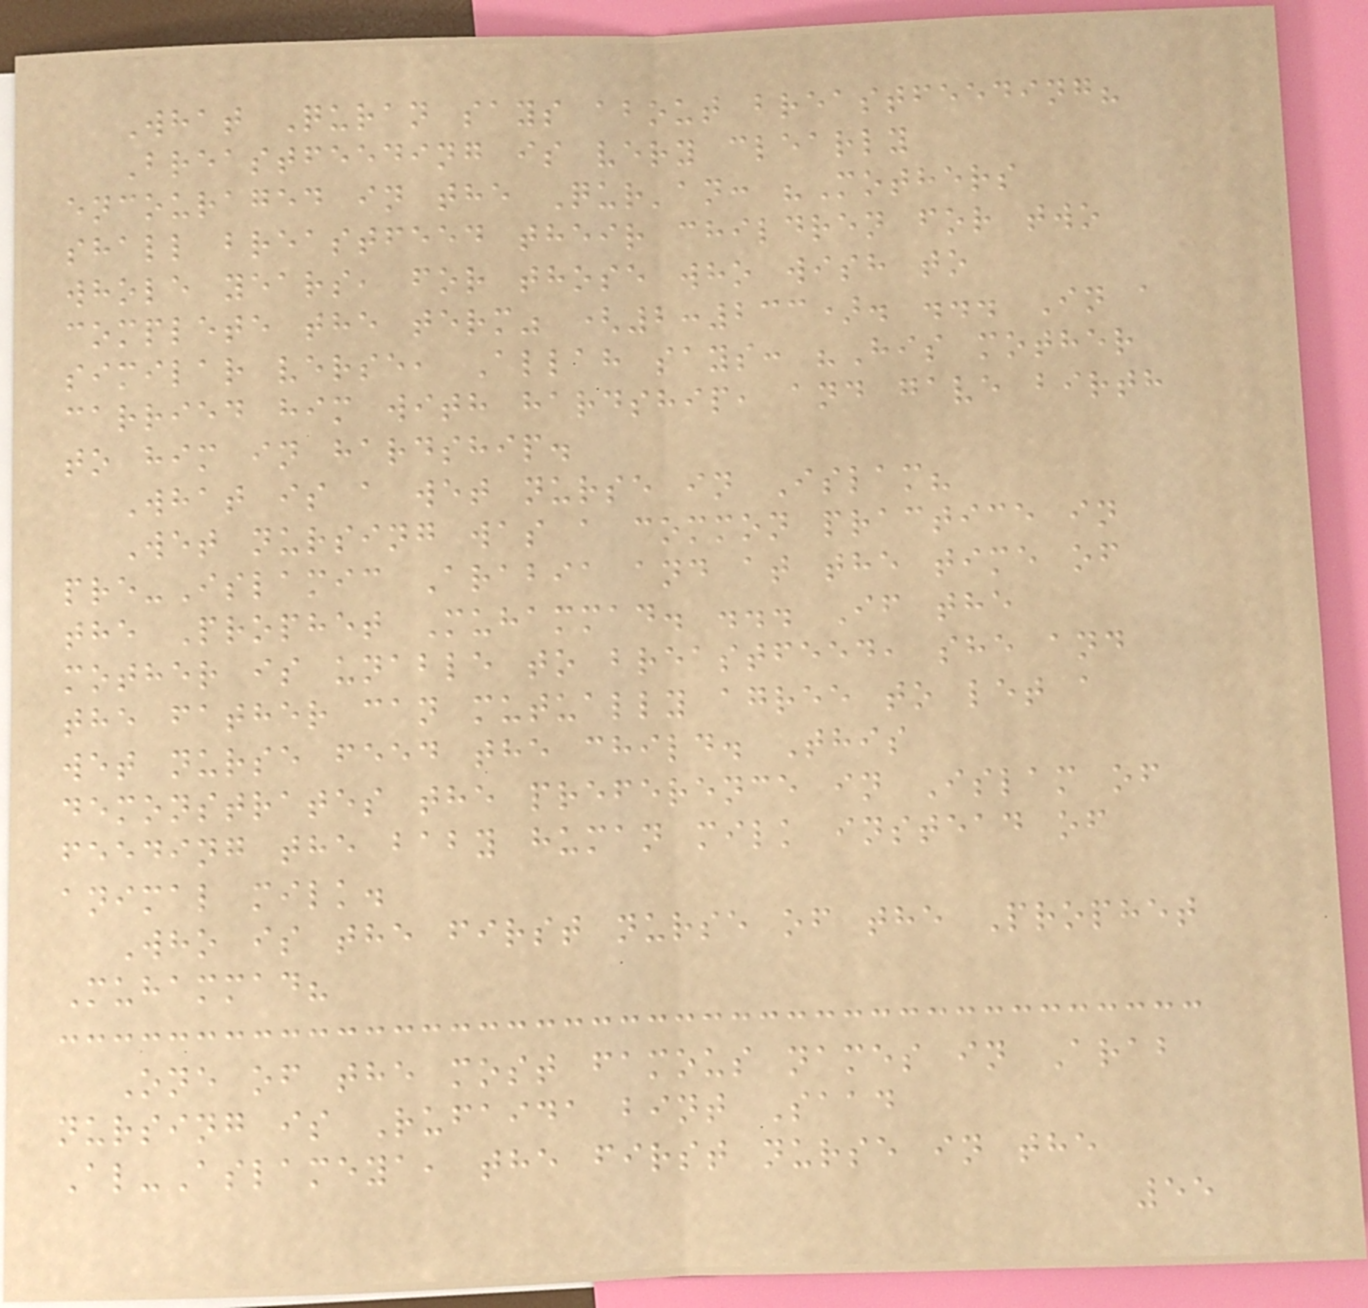What Quran says about breastfeeding?
Breastfeeding is very clearly
encouraged in the Qur'an: "Mothers
shall breastfeed their children for two
whole years, for those who wish to
complete the term" (2:233). ... In a
similar verse, Allah says: "His mother
carried him with hardship, and gave birth
to him in hardship.
What is a wet nurse in Islam?
Wet nursing was a common practice in
pre-Islamic Arabia and at the time of
the Prophet Muhammad. ... If the
mother is unable to breastfeed, she and
the father can mutually agree to let a
wet nurse feed the child. This
demonstrates the preference in Islam of
feeding the baby human milk instead of
animal milk.
Who is the first nurse of the Prophet
Muhammad?
One of the most famous names in Arab
nursing is Rufaida bint Saad
Al-Aslameya, the first nurse in the
55
